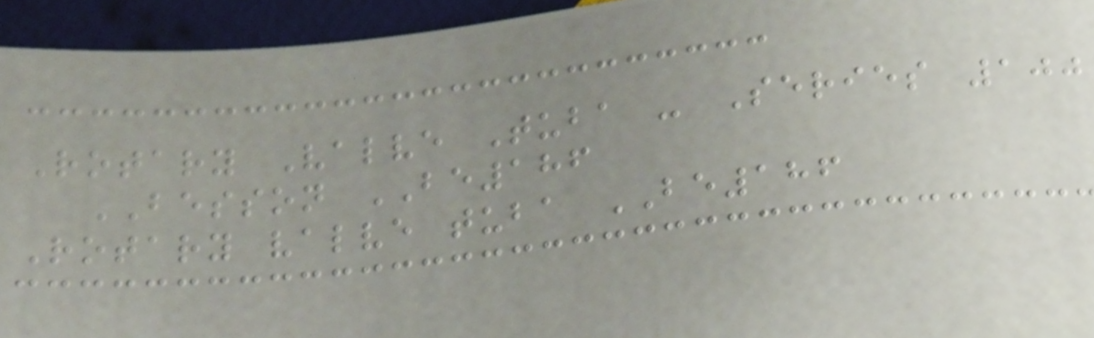Rotary Valve Tuba - Series 100
BESSON BE186
Rotary valve tuba BE186
